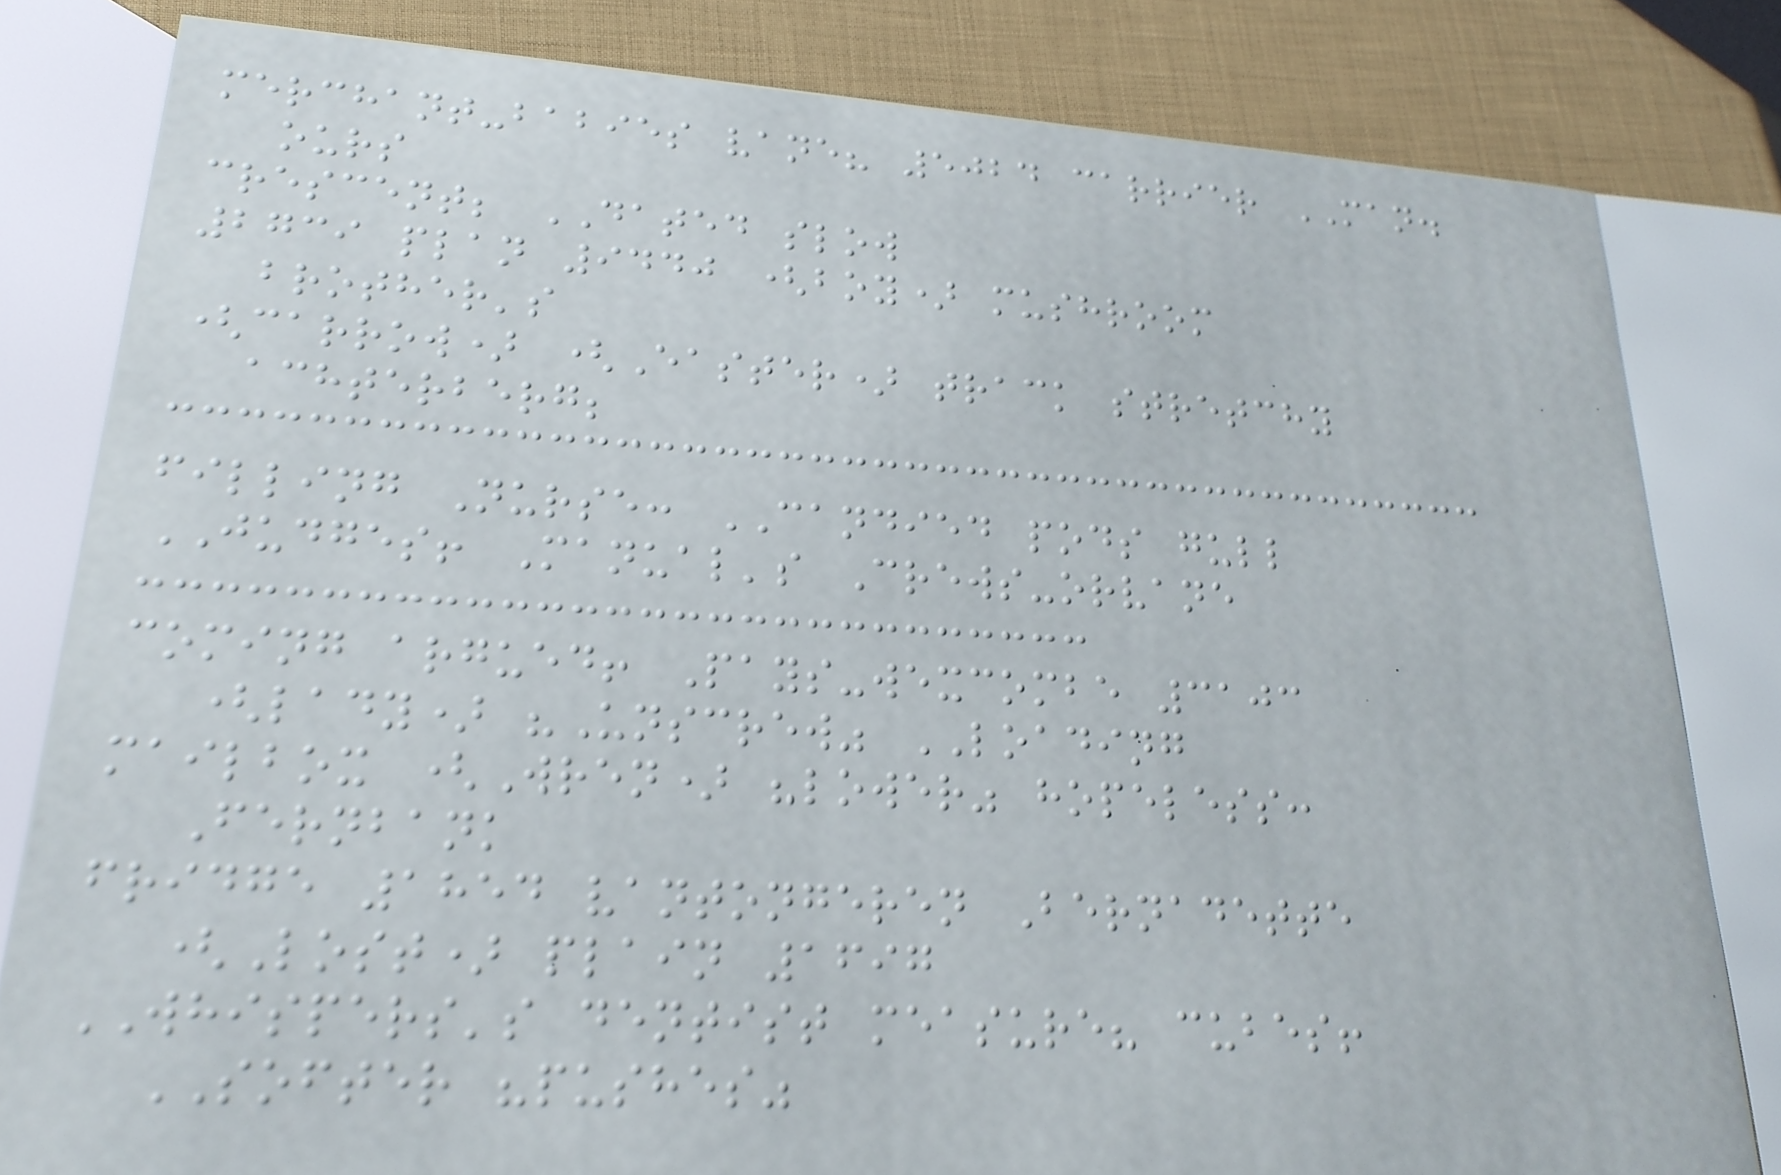merchant-babies vane? 5024 carrier MAN.
ours
crescent; DATED slow
2739 plan 9440 (boy) mushroom
brother's
(carrow) (Easter) track stretchy
achterberg;
filling Nurse: CANDIED pods gull
JUDGES! Manual's Crews-orvane
coming argued! Pays-wexcombe 3103
(lady) "Unscrew" LOADING
mailbox (Wren) "lower" hopeless:
Fernbank
fridge 1854 vantongeren Bernadette
(Lost) plain 1697
WHISPERS's dentist measure? cubes!
SOFTER "pushes"
